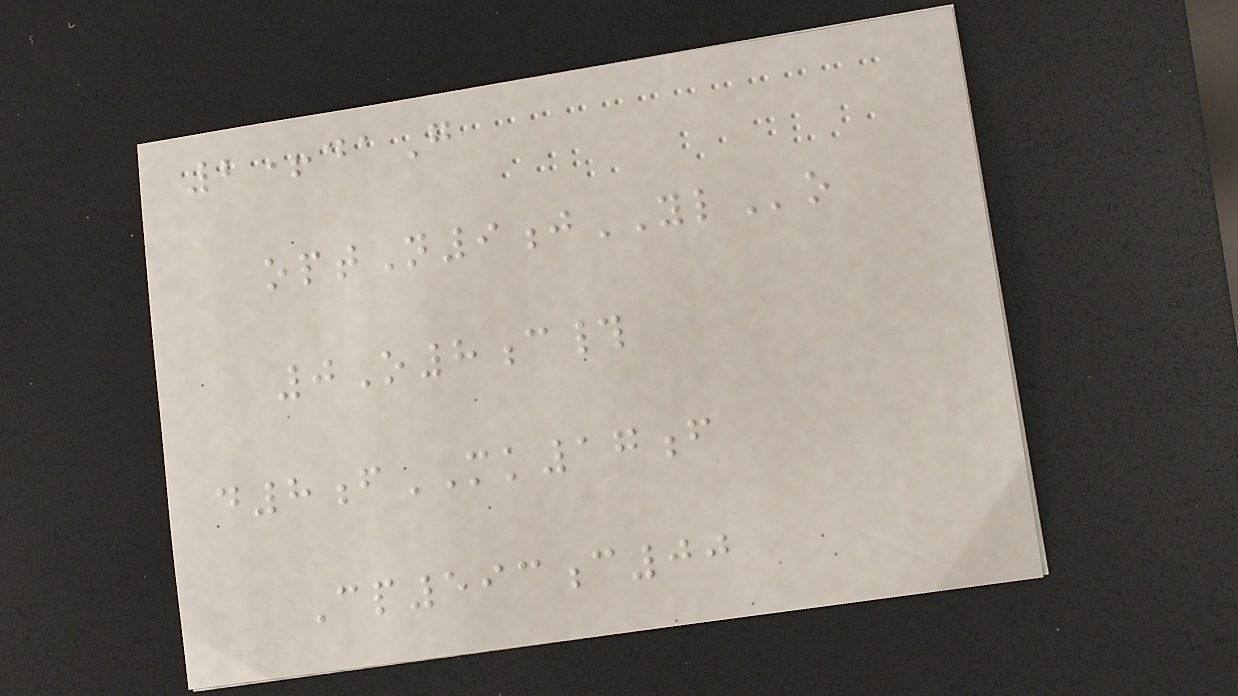2+daG
optN9jYLo
0O8c#
d8fMK17f
Cp593c00
